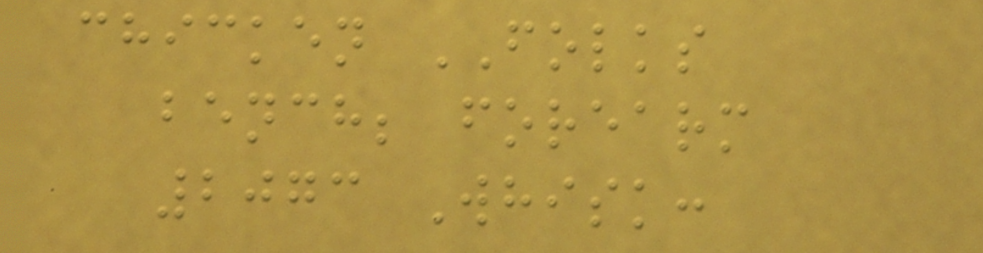chicken FOLKS
bench; forearm
2073 Whisk:
